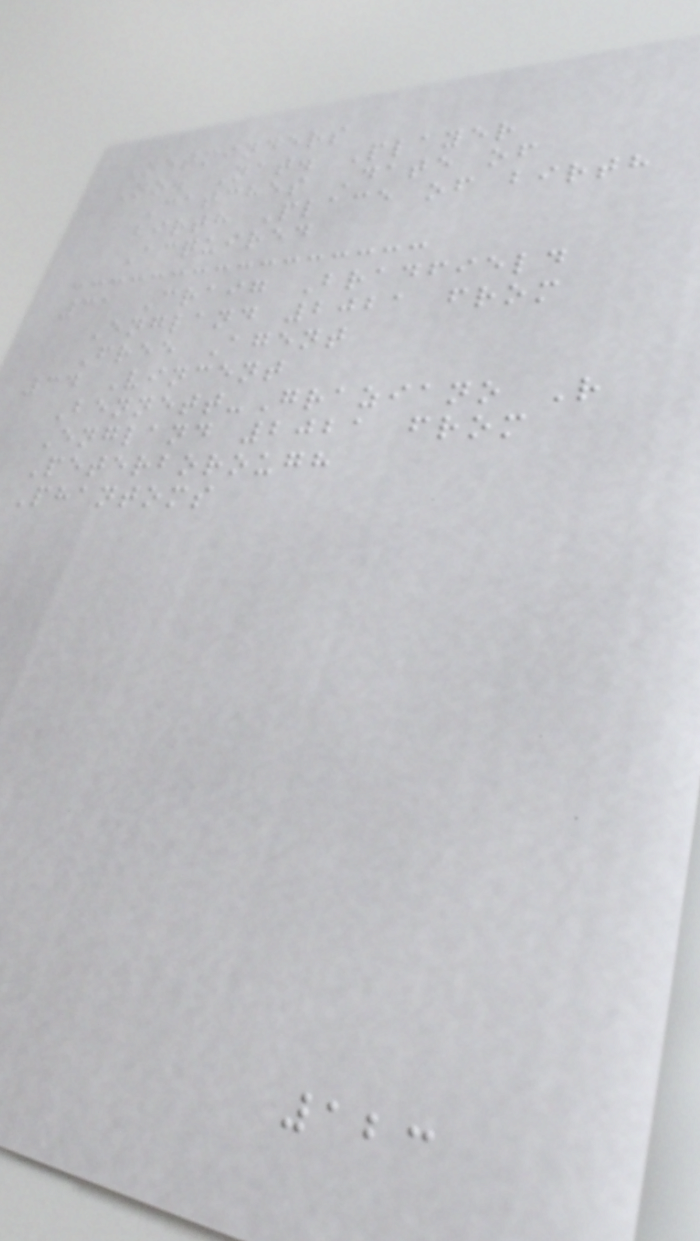Netminders
No. Nat. Player
Catches Date of
birth Place of birth
Acquired
31 Craig Bradfield
England 2021 from
Free Agent
34 Vincent
Bennett-Graziano R
England 2021 from
Peterborough
Phantoms
123
